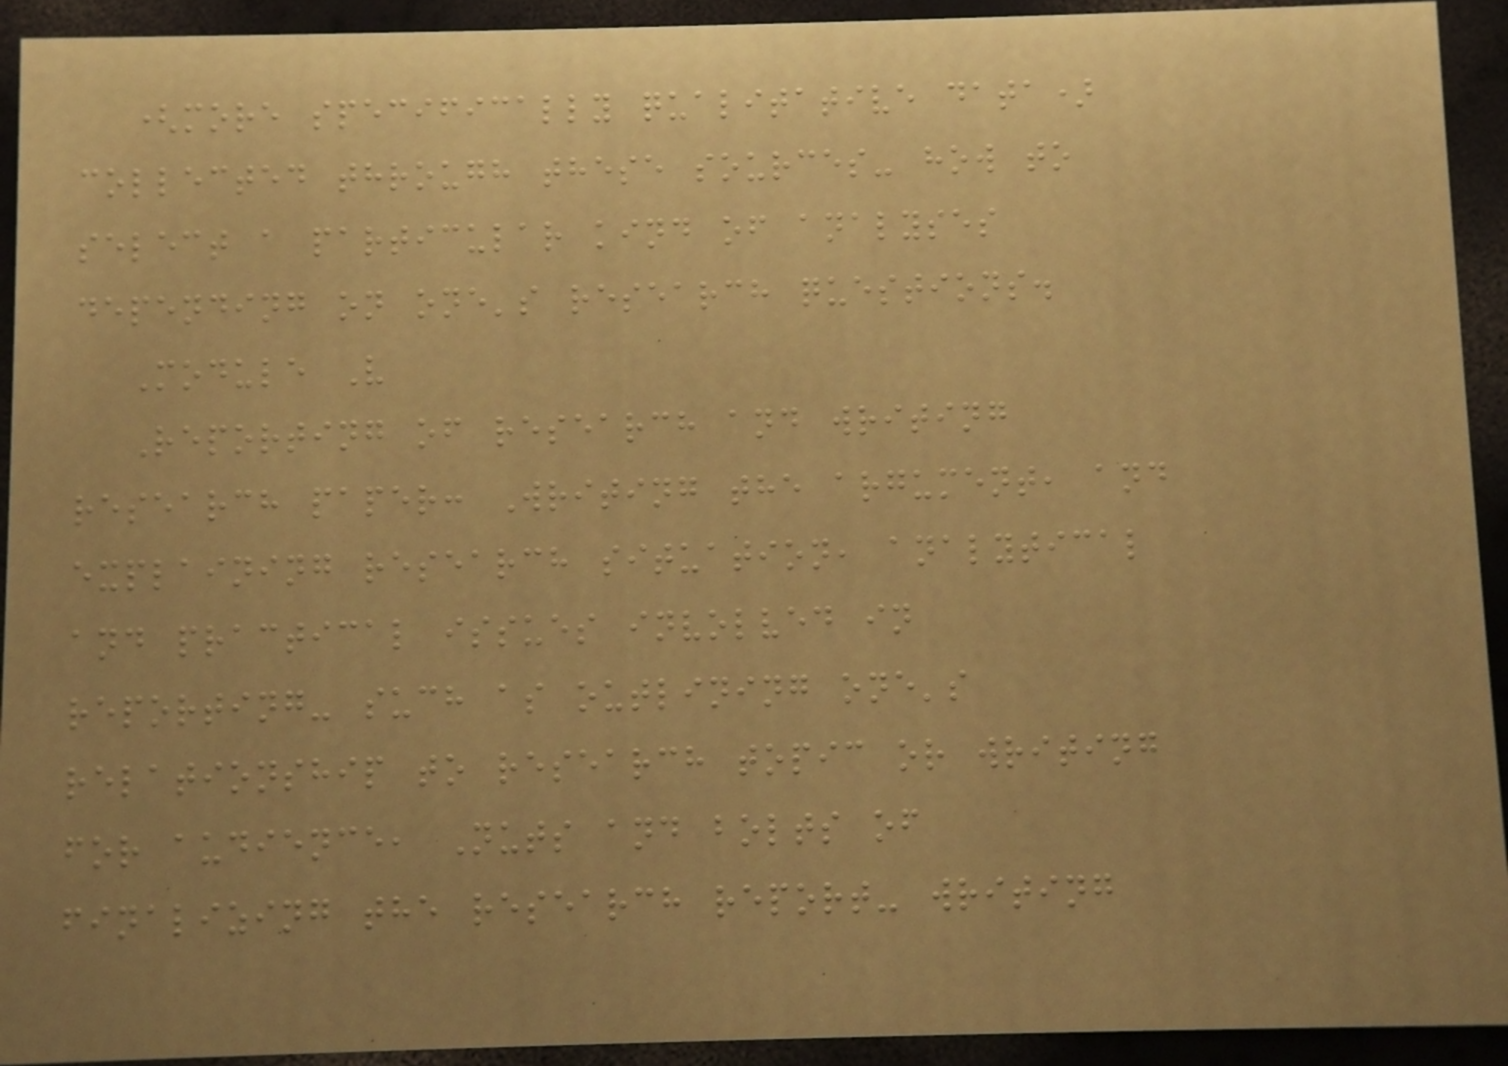(more specifically qualitative data)
collected through these sources- how to
select a particular kind of analyses
depending on one's research questions.
Module V
Reporting of research and writing
research paper: Writing the argument, and
explaining research situation, analytical
and practical issues involved in
reporting- such as outlining one's
relationship to research topic or writing
for audience, Nuts and bolts of
finalizing the research report- writing
